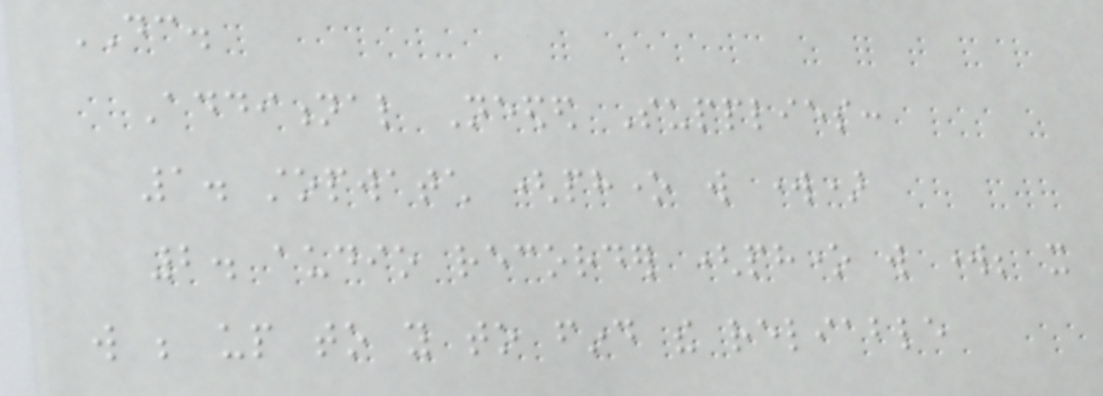DC.
Additional Needed Supplies:
1. stopwatch (phone will work)
2. audio recorder (phone will work; it
will be up to you to find the reliable
